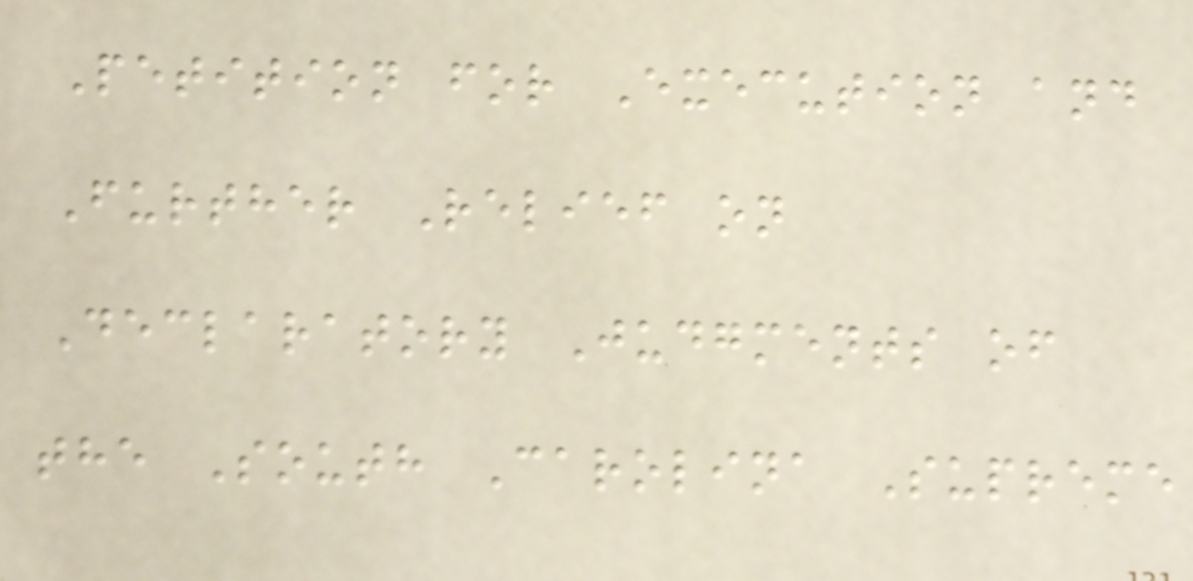Petition for Execution and
Further Relief on
Declaratory Judgments of
the South Carolina Supreme
